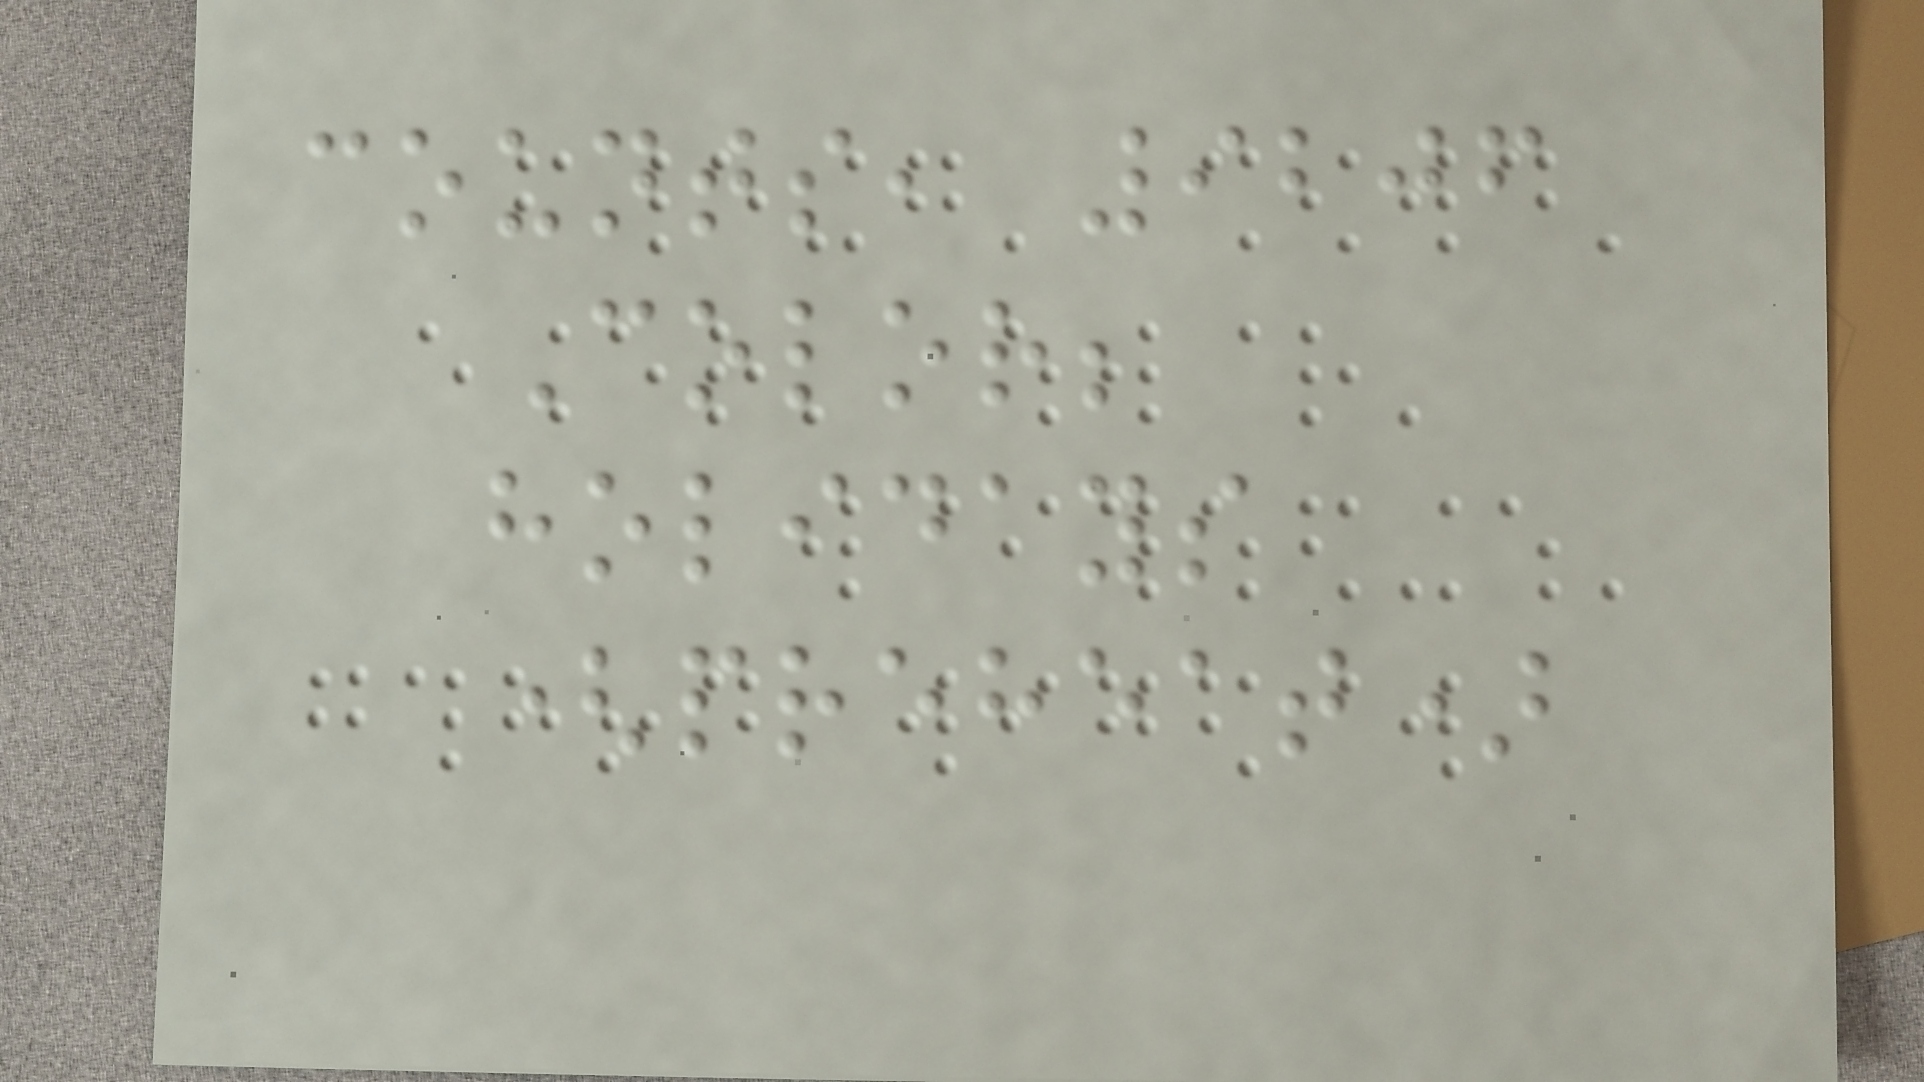counts, 9206
Color;
holidays
(preheat)
